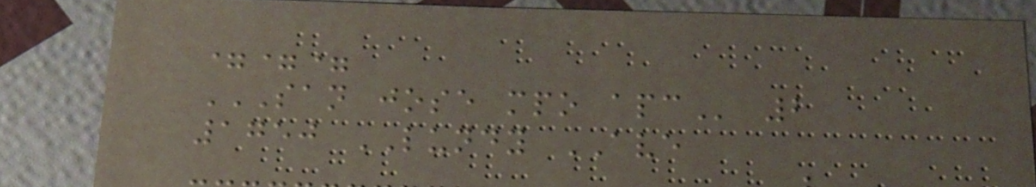===
SAN JOSE MPO APC 2
1750 LUNDY AVE
